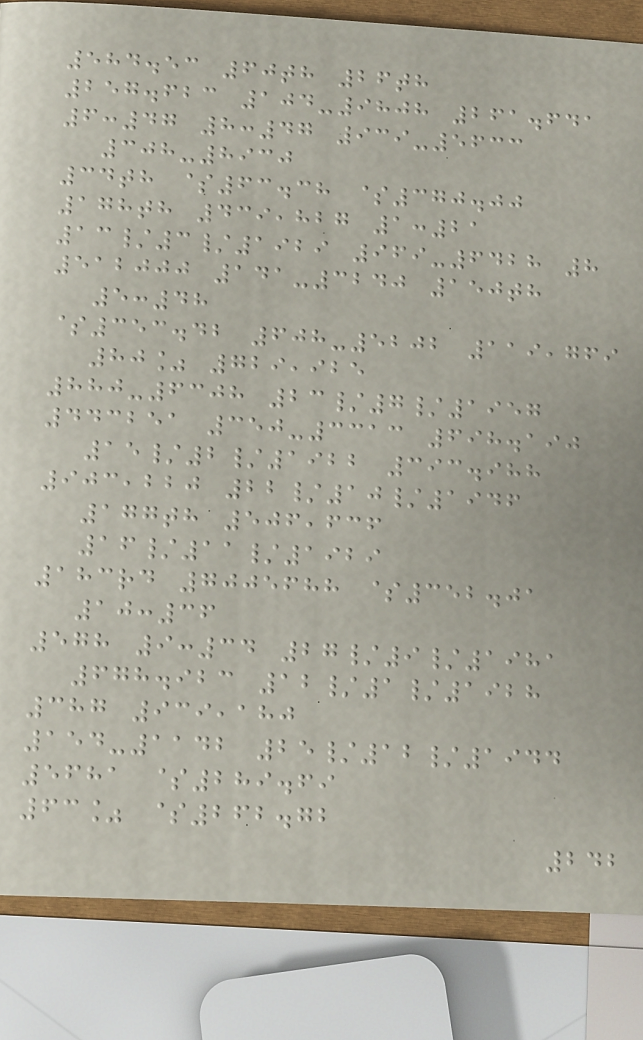584.53 60th 26th
257.623 104-9808 261.641
6:47 8:47 939-5633
308-8930
34th $63.38 $370.00
178th 439,827 1:21
13/3/1929 969-6428 8
512000 141-3240 150th
5:48
$353.42 608-5202 119,769
80% 729,925
880-6308 23/7/1957
443251 350-3313 698.190
15/2/1922 393.988
903,220 22/10/1946
177th 506,636
16/11/1929
183rd 7005688 $352.01
10:36
578 9:34 27/9/1981
678.923 12/1/1928
387 939,180
154-1142 25/12/1944
5681 $289.69
63% $262.72
242
